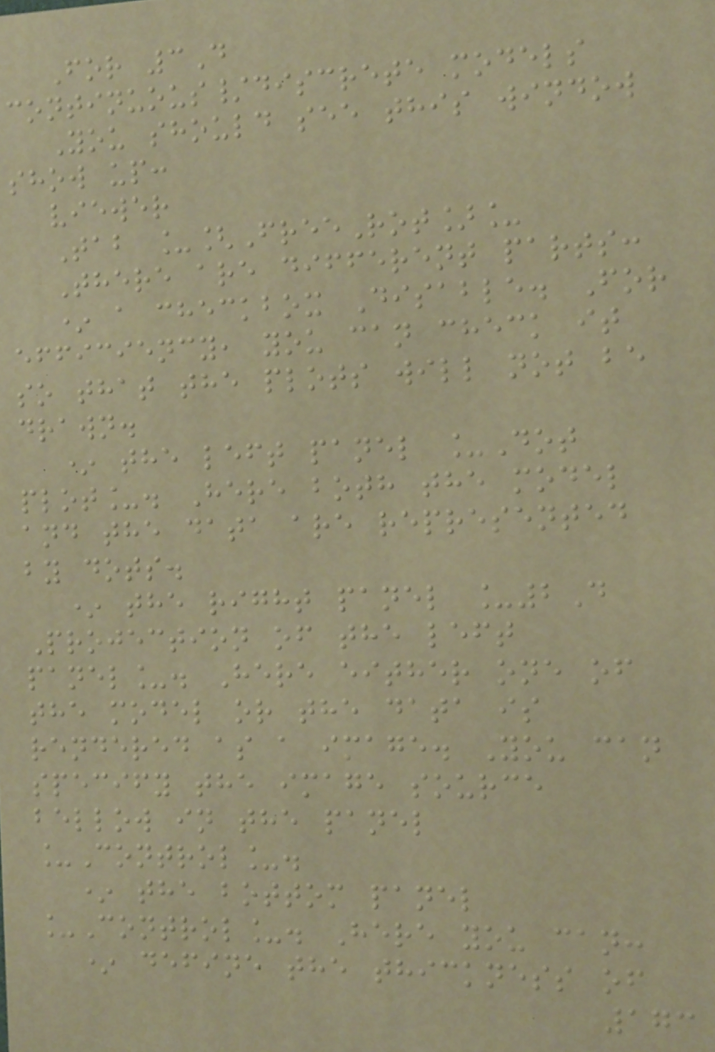For 3D
continuous/discrete models
You should see this window
show up:
viewer
Tab _[FreeRot]_
There are different parts:
* a checkbox Disable. For
efficiency, you can check it
so that the plots will not be
drawn.
* the left panel _Dot
plot_. Here both the model
and the data are represented
by dots.
* the right panel _2D
Projection of the left
panel_. Here either one of
the model or the data is
rendered as a image. You can
specify the image source
bellow in the panel
_Control_.
* the bottom panel
_Control_. Here you can:
* define the thickness of
173
